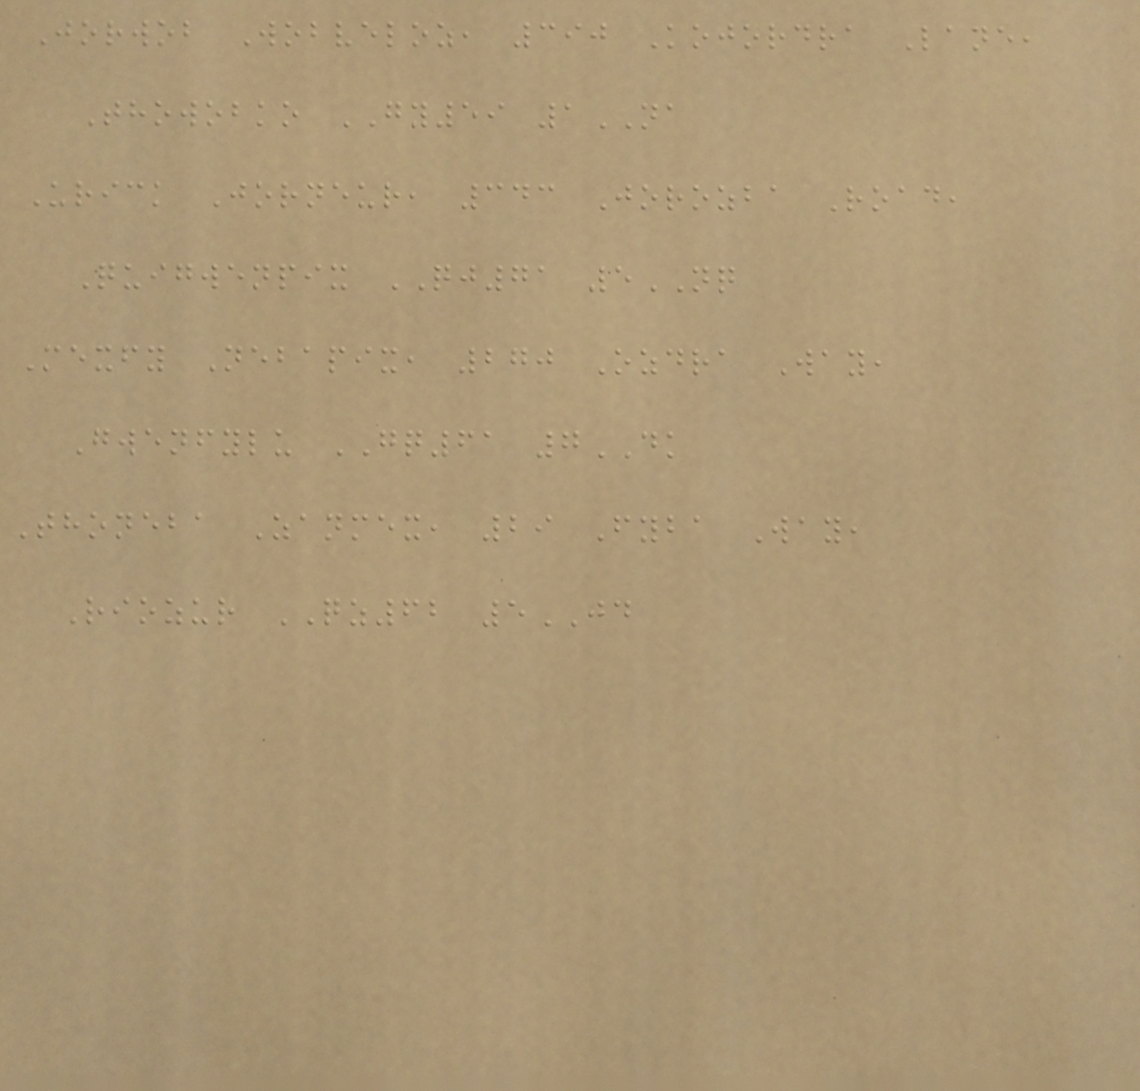Jorwob Wobveloz, 390 Kojordra Lane,
Thowobko GY59 1NA
Urick Jorneur, 343 Jorozba Road,
Quigwenpix QJ71 5NQ
Mexfy Nebapix, 270 Ozdra Way,
Gwenfylu GQ61 7DK
Thoneba Zanmex, 29 Fyba Way,
Riozur QZ62 5JD
